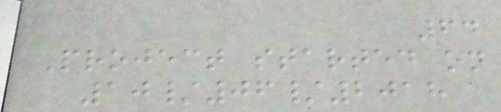64
Project started on
10/06/2018
